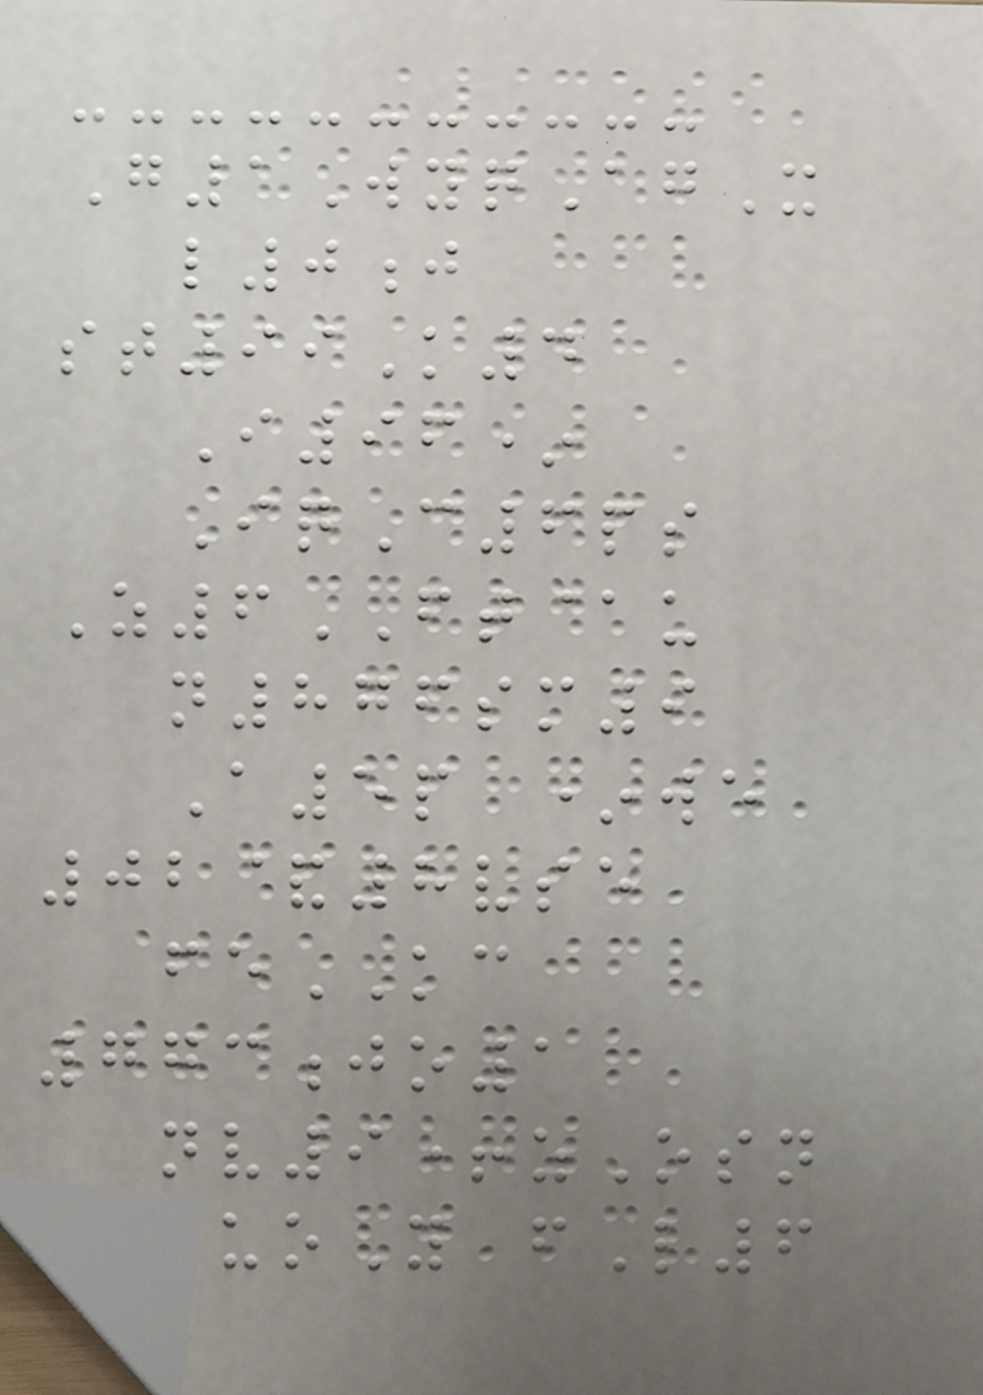G1WyqAgX
l0j
st99K4
I96*
IqC6ps
Z6FT@u
n876sm9
A5p *we
02&8vse
feKC
773jo1
nv9+zOsn
luoY fL6
